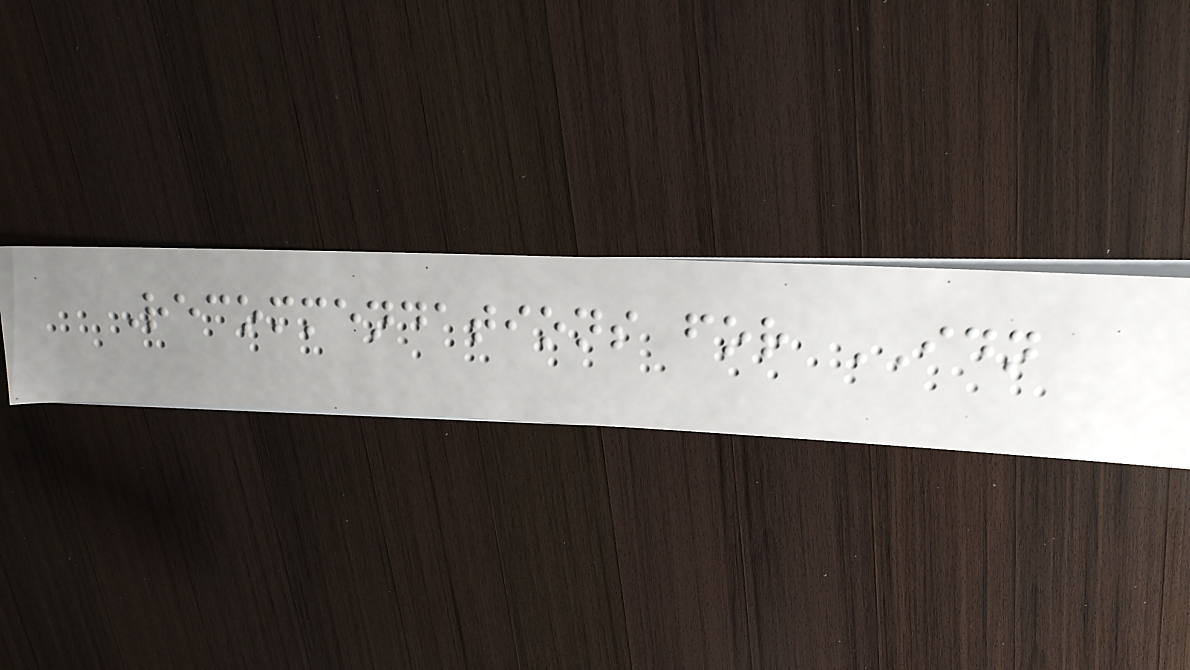Recommendations for IDN
